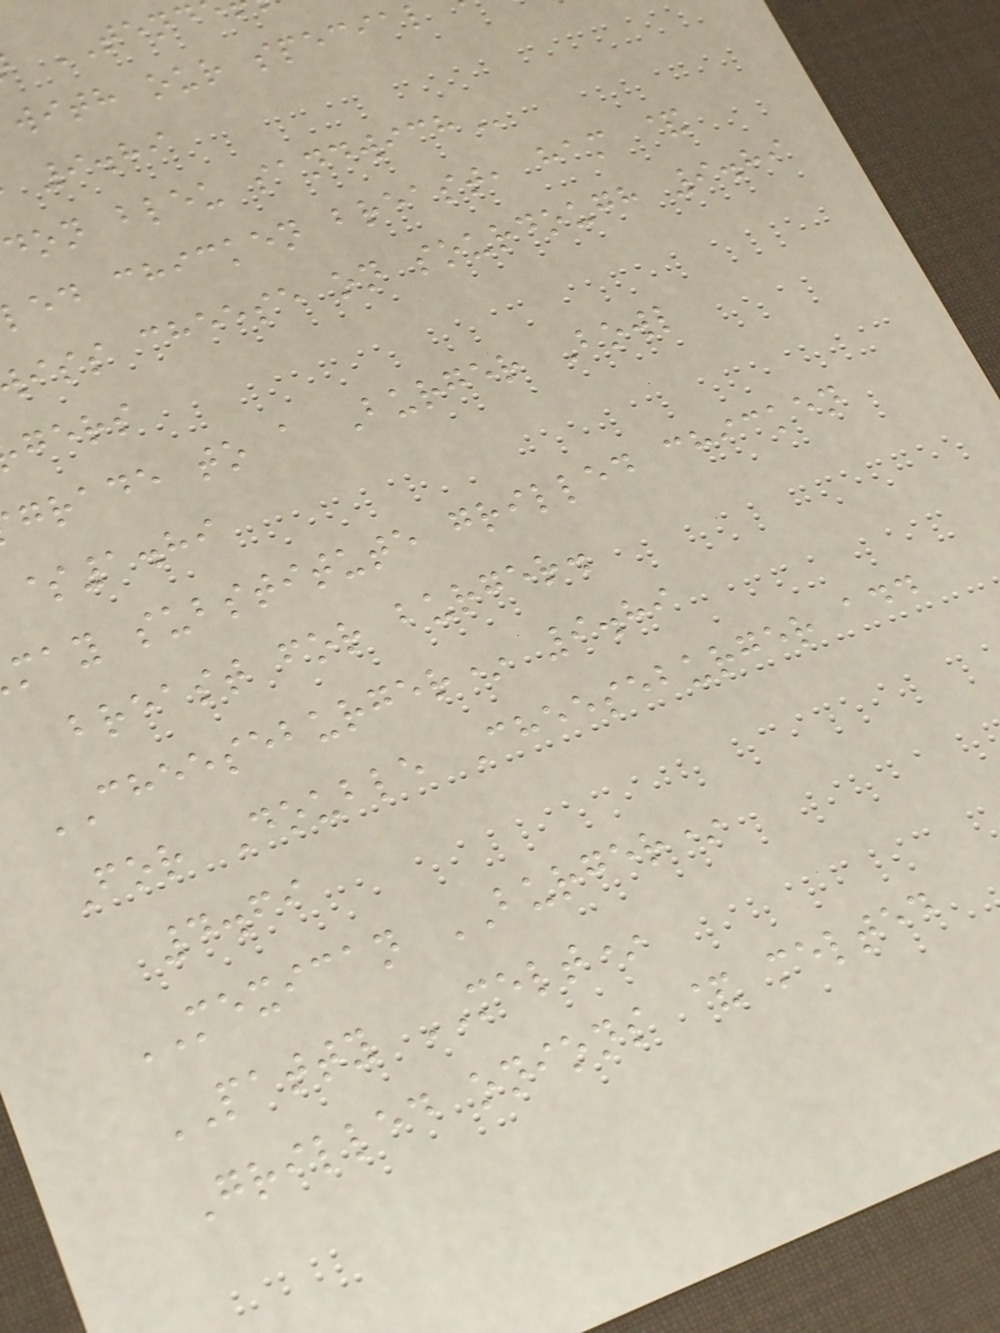TEND
with our special
9.89
don bleu
ed chicken breast, ham &
iss cheese on sourdough 9.89
gers
grade to a Burger Bowl
$1.89
may substitute grilled chicken
breast for burger.
CHEESEBURGER* 9.89
For Double Cheeseburger add
4.69
MEXICAN BURGER*
PATTY MELT*
Grilled onions & melted
